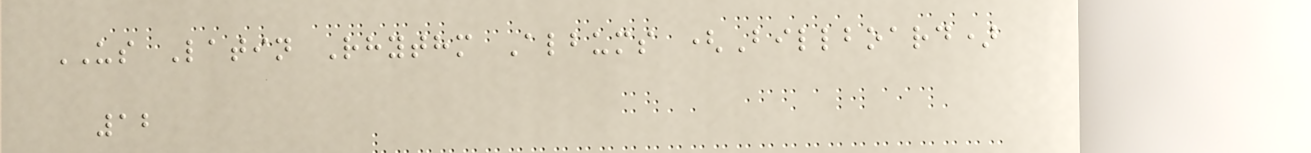US Latin Rhythm Albums (Billboard)
12
